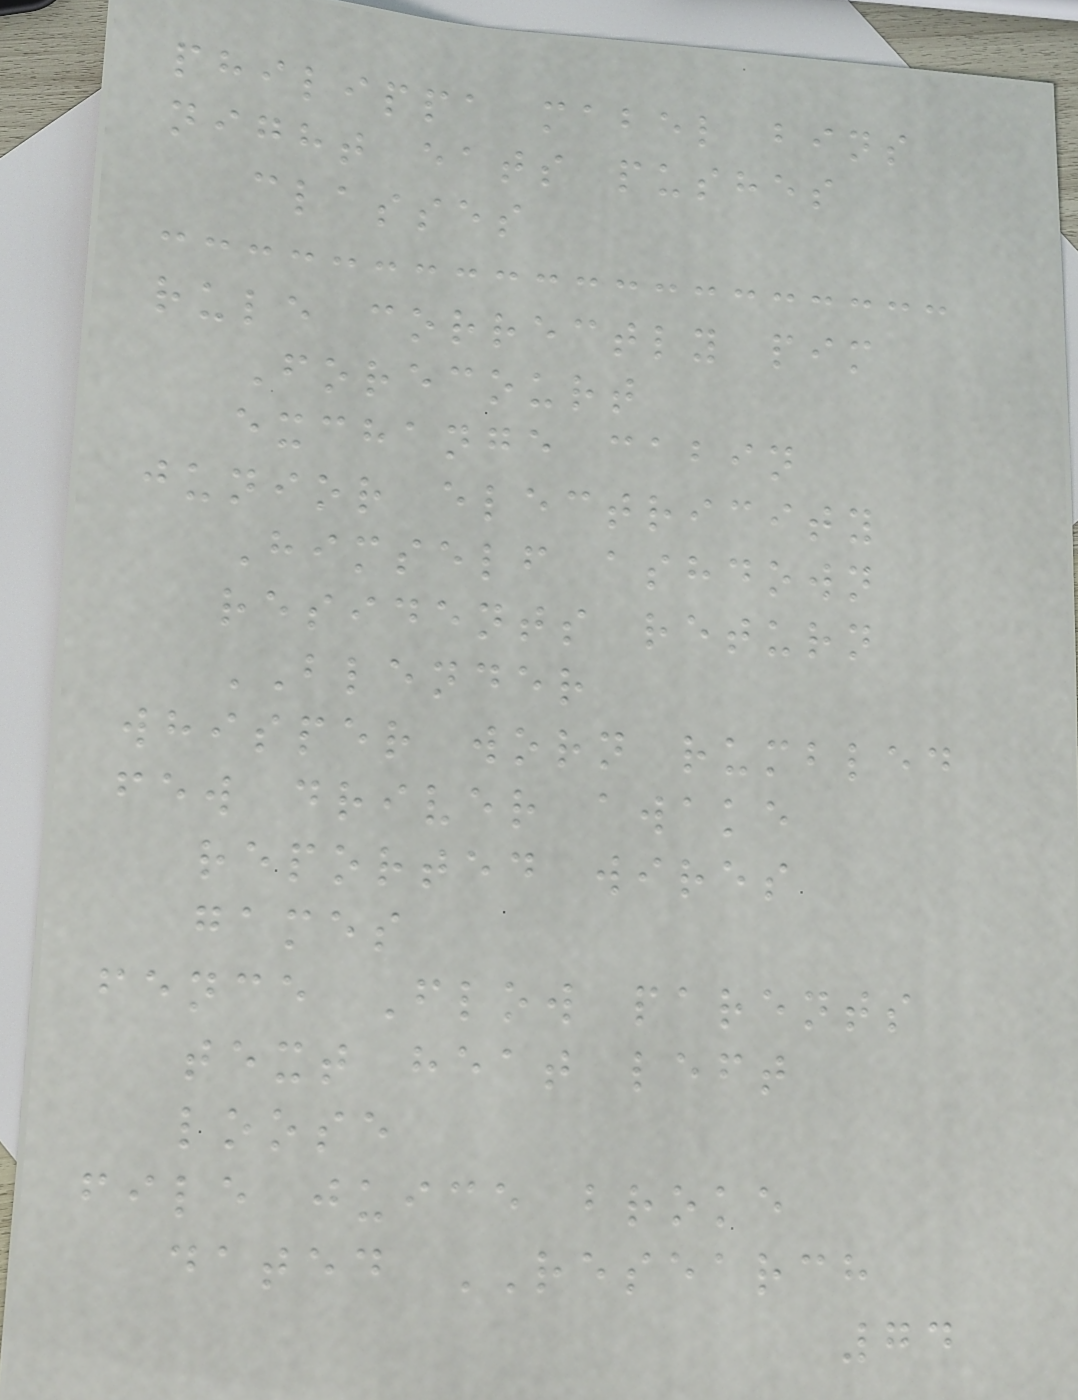philippa mabel bins
night eats pushes
classes
rule correctly pim
Forecourt
exchange cabin
junior electricity
Himself ashdown
residents return
BLENDER
whisper worn rumbled
few driver awake
reported wires
games
fence Flow parents
text heat left
loose
file juice broke
dated RESEARCH
74
